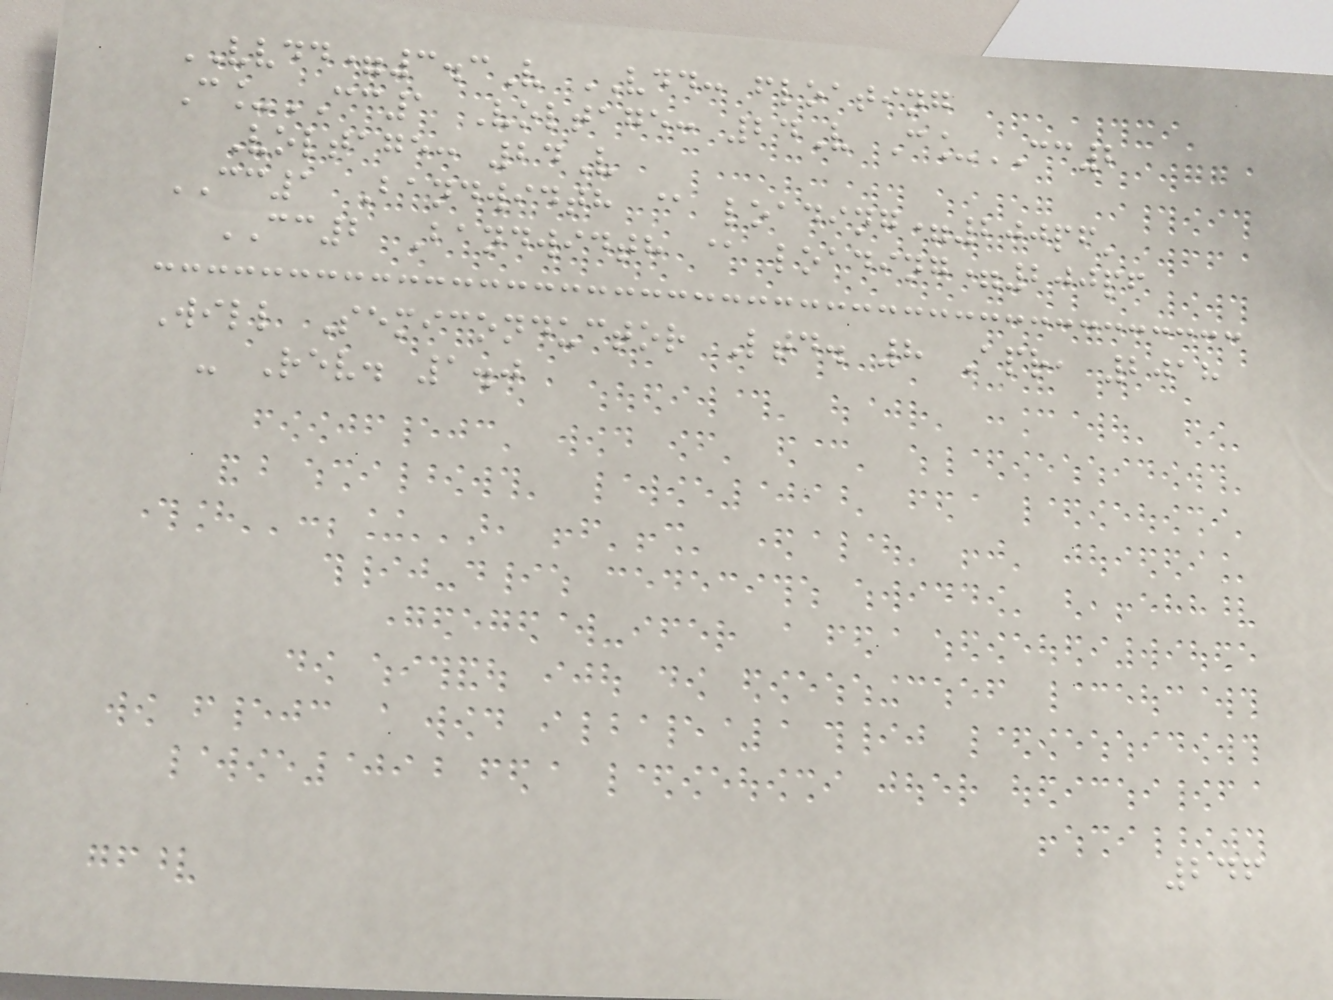VVDD=3.3V VDD: floating
C_CC1 Voltage: 24V C_CC2
Voltage: 24V
CC1 Bandwidth @ loading=200pf'
CC2 Bandwidth @ loading=200pf
Will Semiconductor Ltd. 8 Apr, 2018
- Rev. 1.0
246
